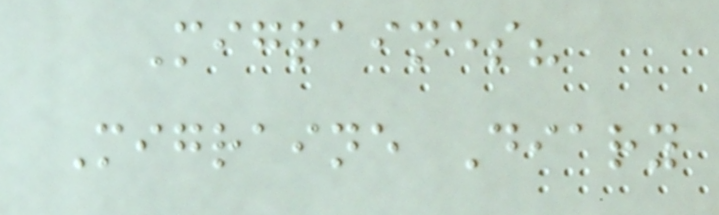Migraines?
Migraine Diary
